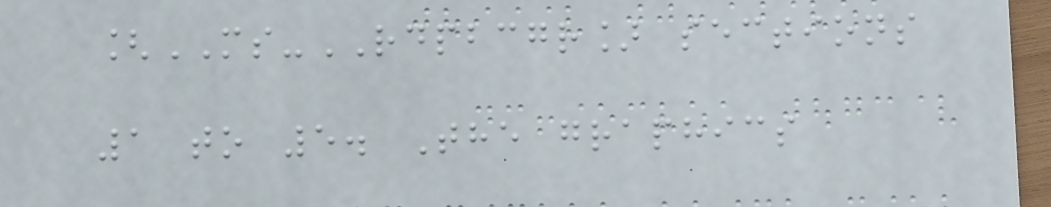[MS-RDPBCGR] sections
1 to 5. The graphics
